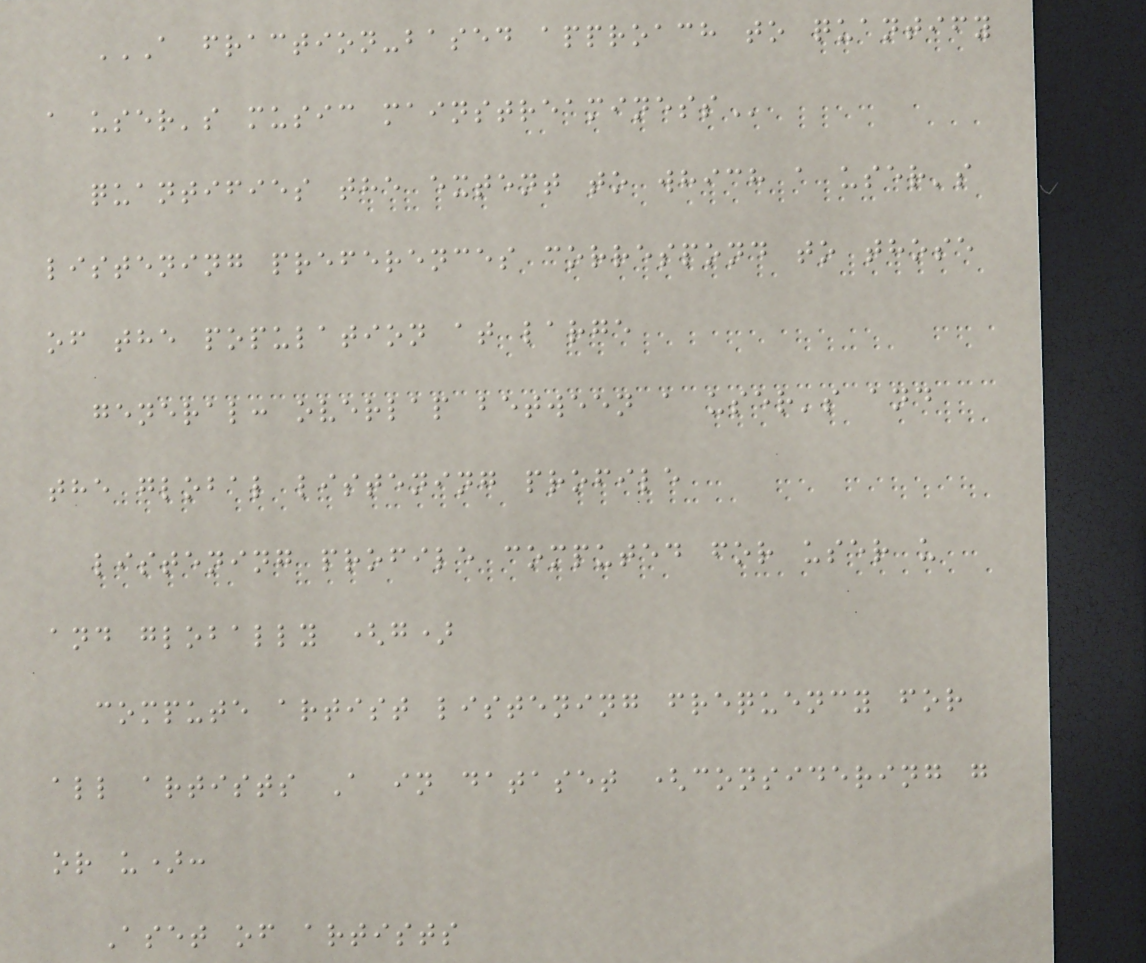A FRACTION-BASED APPROACH TO QUANTIFY
A USER'S MUSIC MAINSTREAMINESS
quantifies the extent to which a user's
listening preferences correspond to those
of the population at large
general: overlap between a user's and
the global listening profile
listening profile computed for user u
and globally (g)
compute artist listening frequency for
all artists A in dataset (considering g
or u):
Aset of artists
